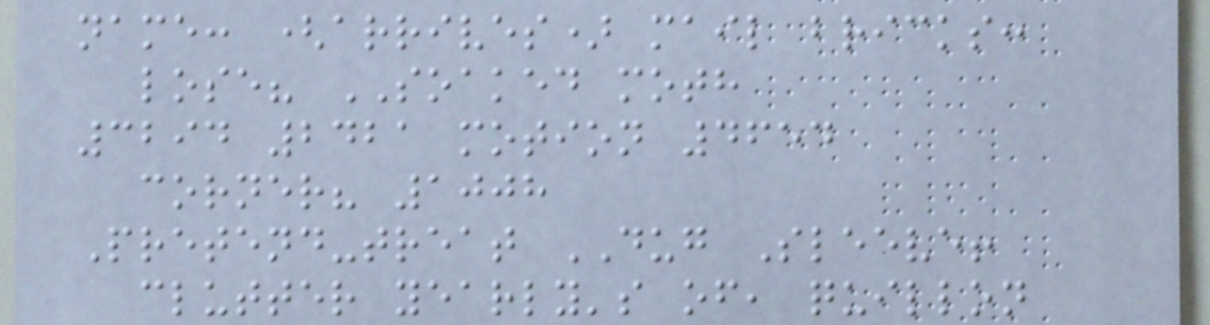name: (arrives) mail bricks:
lose? SOAKED moth
3294 2421 motion 4654
corner? 1008
Pretend-treat DUG Sleeve!
clutter yearly's of, quillon
